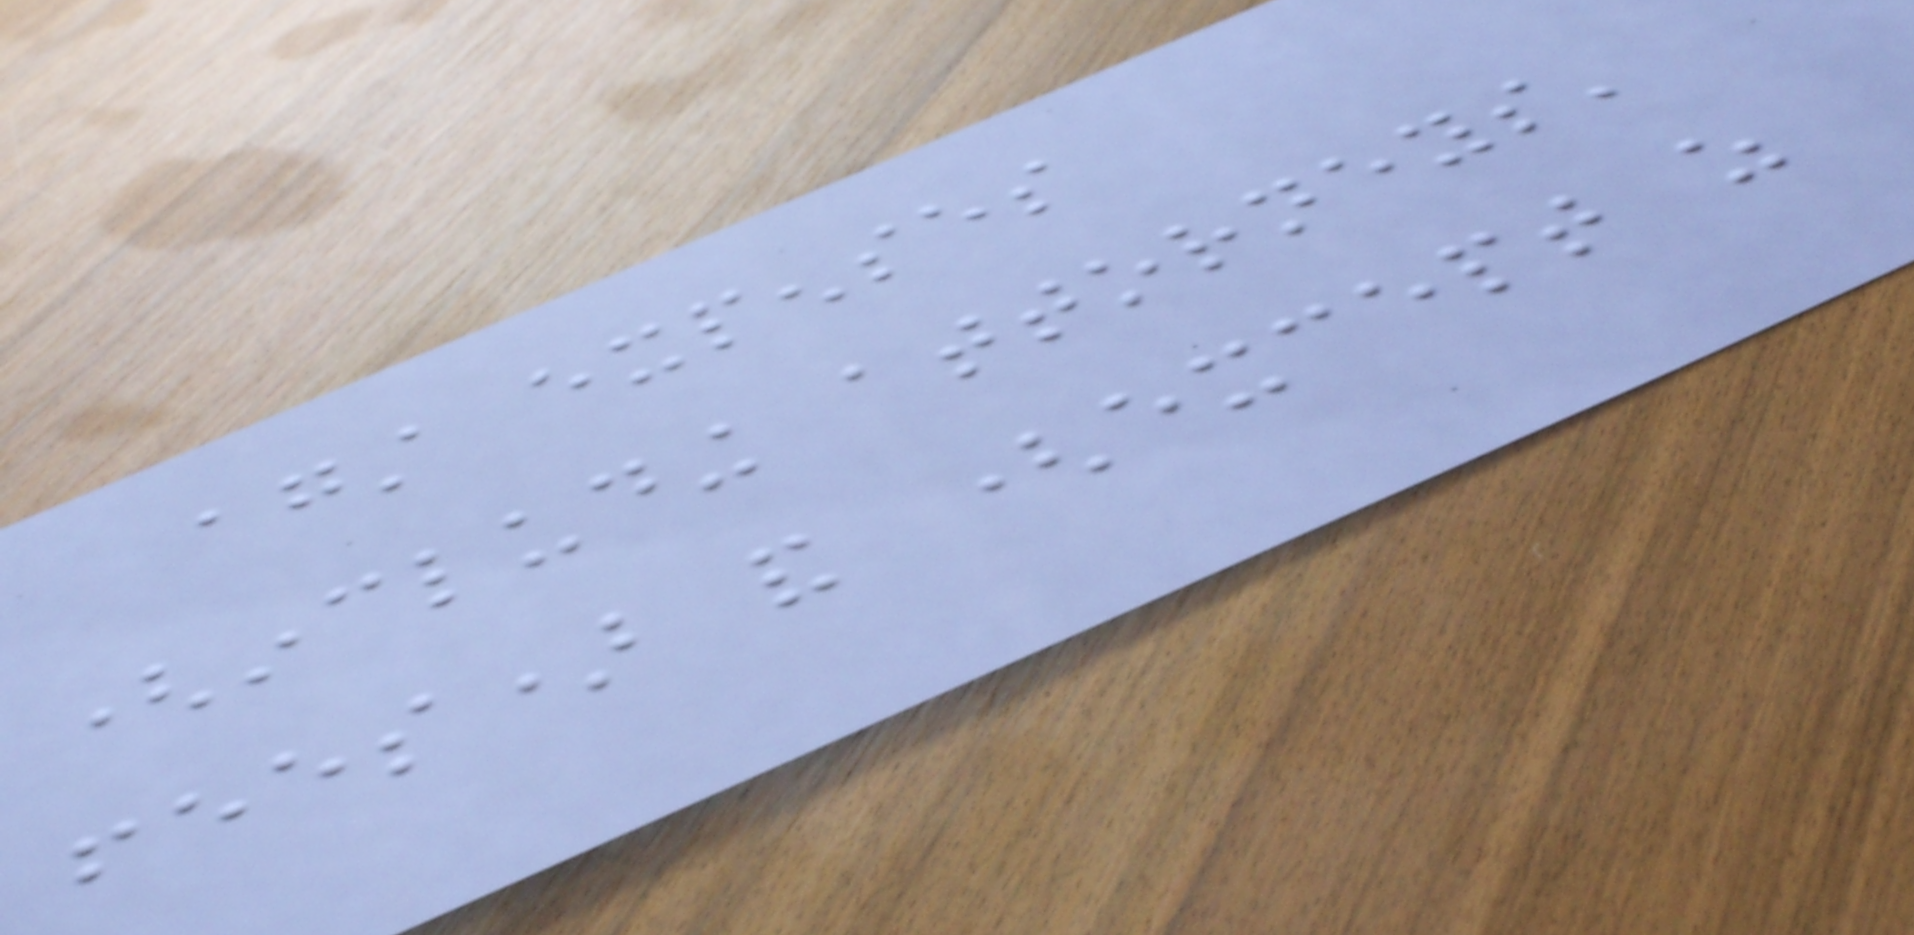against expenses
(including attorneys'
fees) and (except as
